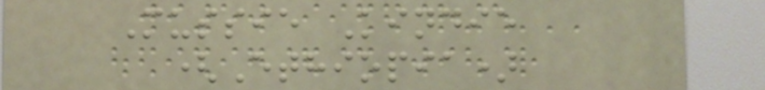Mussie Kindie
(Ethiopia)
